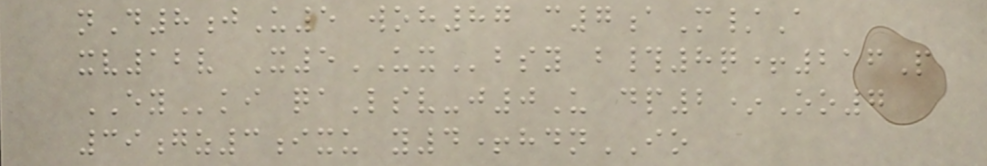nD8jU5 woh87 c7aM/A
xv12v X5UXbsy b#8q+216P
EYki qaLsv-j0U dp2*Oo7
39gz3ixu y4+hdnIO
